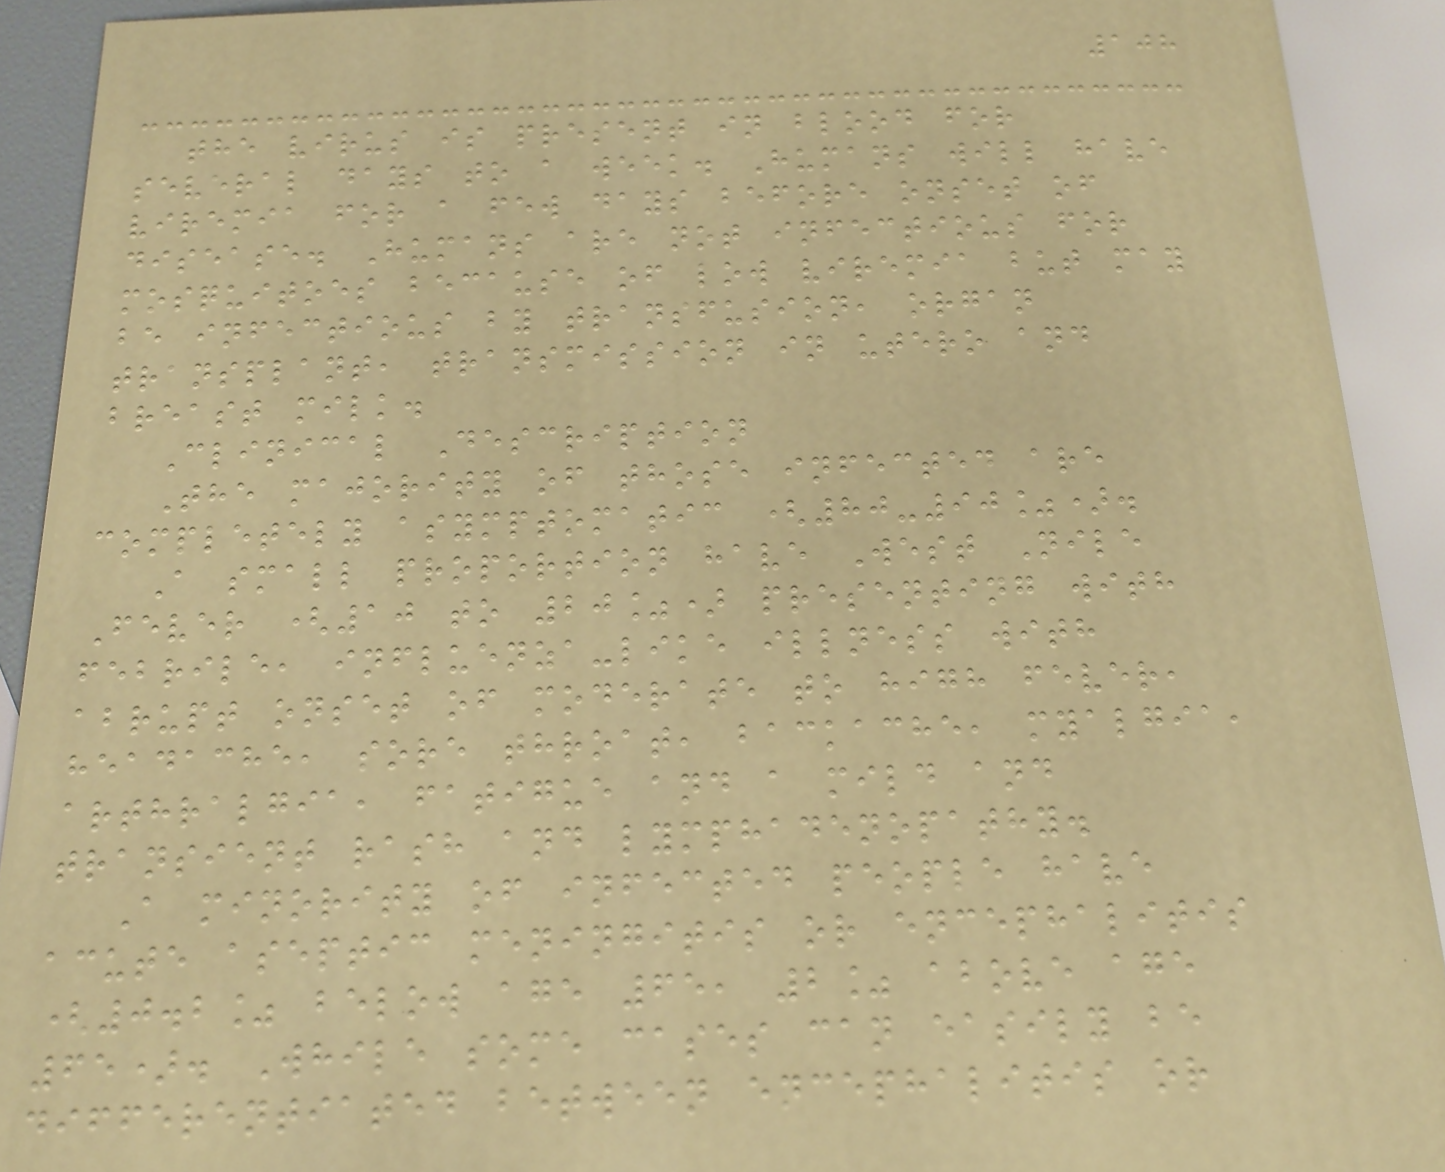108
the virus is present in blood for
several days to a week. Humans will have
viremia for a few days before onset of
disease. Humans are not infectious for
mosquitoes because of low viremia but may
be infectious by transfusion, organ
transplant, transmission in utero and
breast milk.
Clinical Description
The majority of those infected are
completely asymptomatic (80-90%).
A small proportion have West Nile
Fever (10 to 20%) presenting with
febrile, influenza-like illness with
abrupt onset of moderate to high fever,
headache, sore throat, backache, myalgia,
arthralgia, fatigue and a mild and
transient rash and lymphadenopathy.
A minority of infected people have
acute aseptic meningitis or encephalitis
(0.2% below age 65, 2% above age
65). While some cases can easily be
differentiated between encephalitis or
